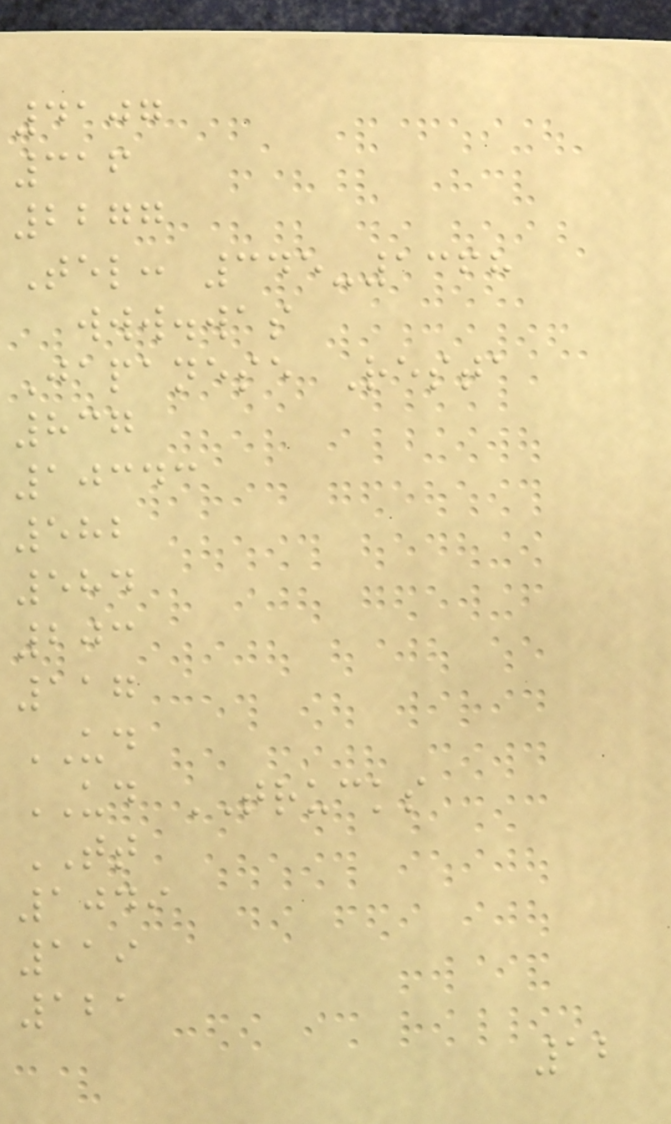4107
316
2277
Tel: 345-1368
www.was
Japanese Resta
837
10343
582
584
203
117
UD
UD TRUCKS
TT
1049
119
121
12
